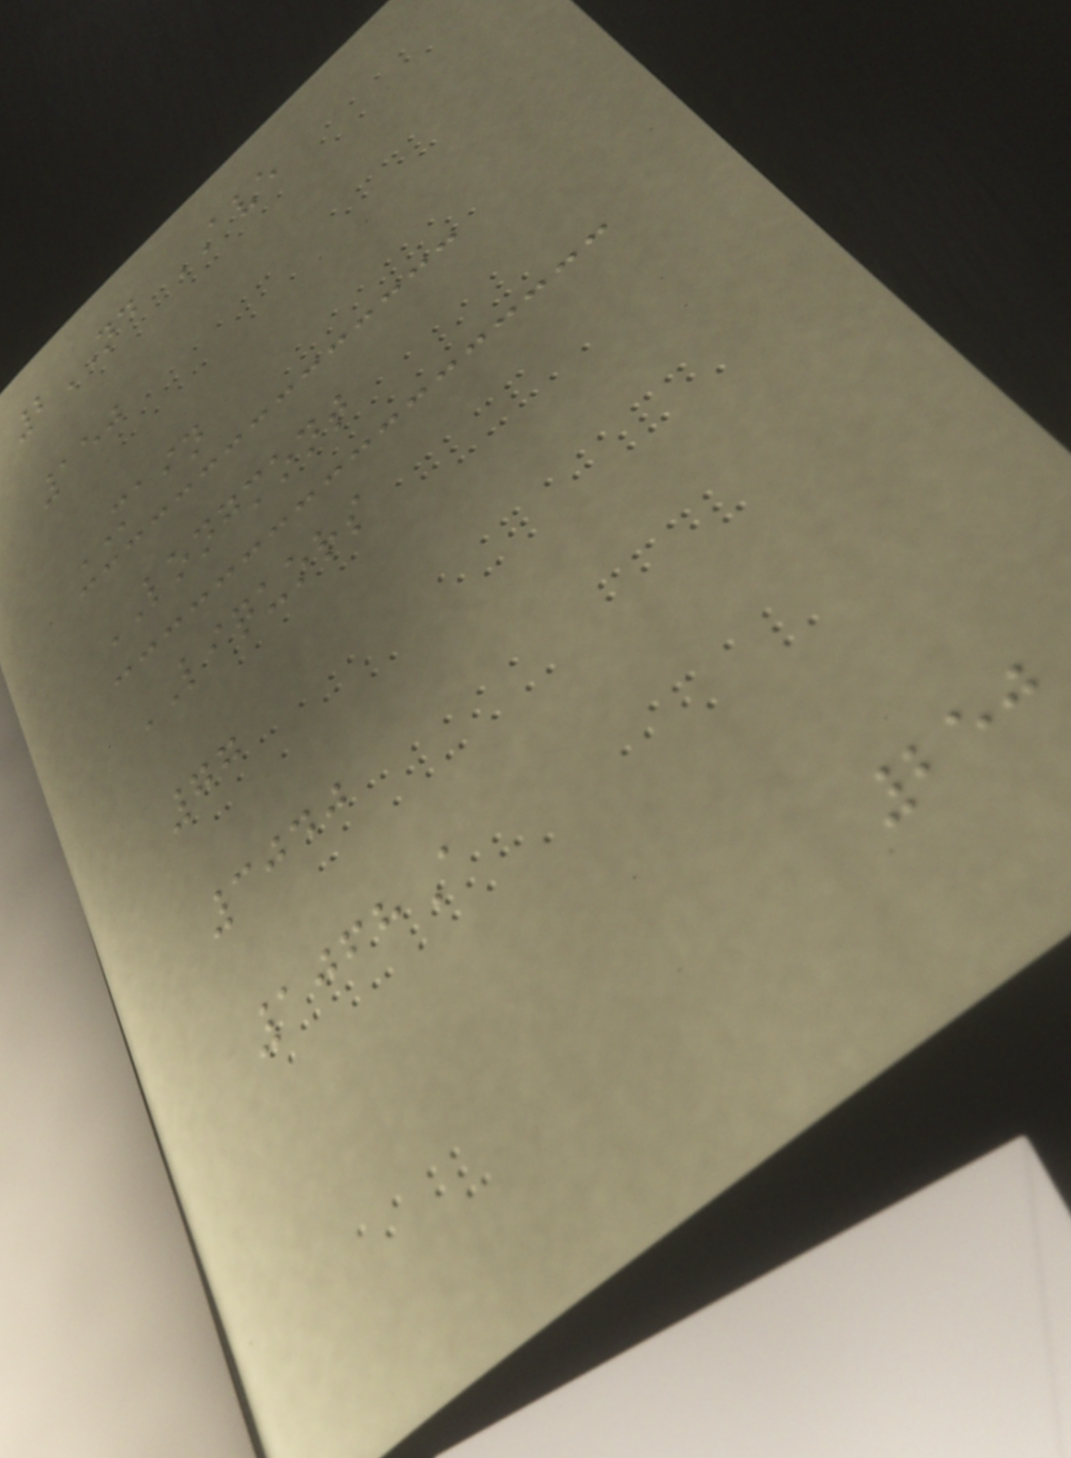2ND AVE
150
MAIN
LONGMONT
LIQUORS
77
3040
1068A
250
